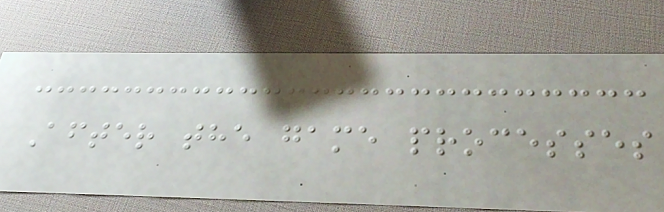After the game processes
